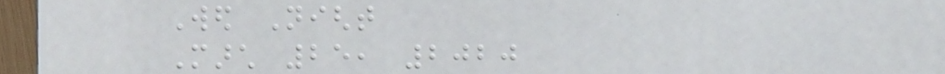Wed Night
March 25, 2020
